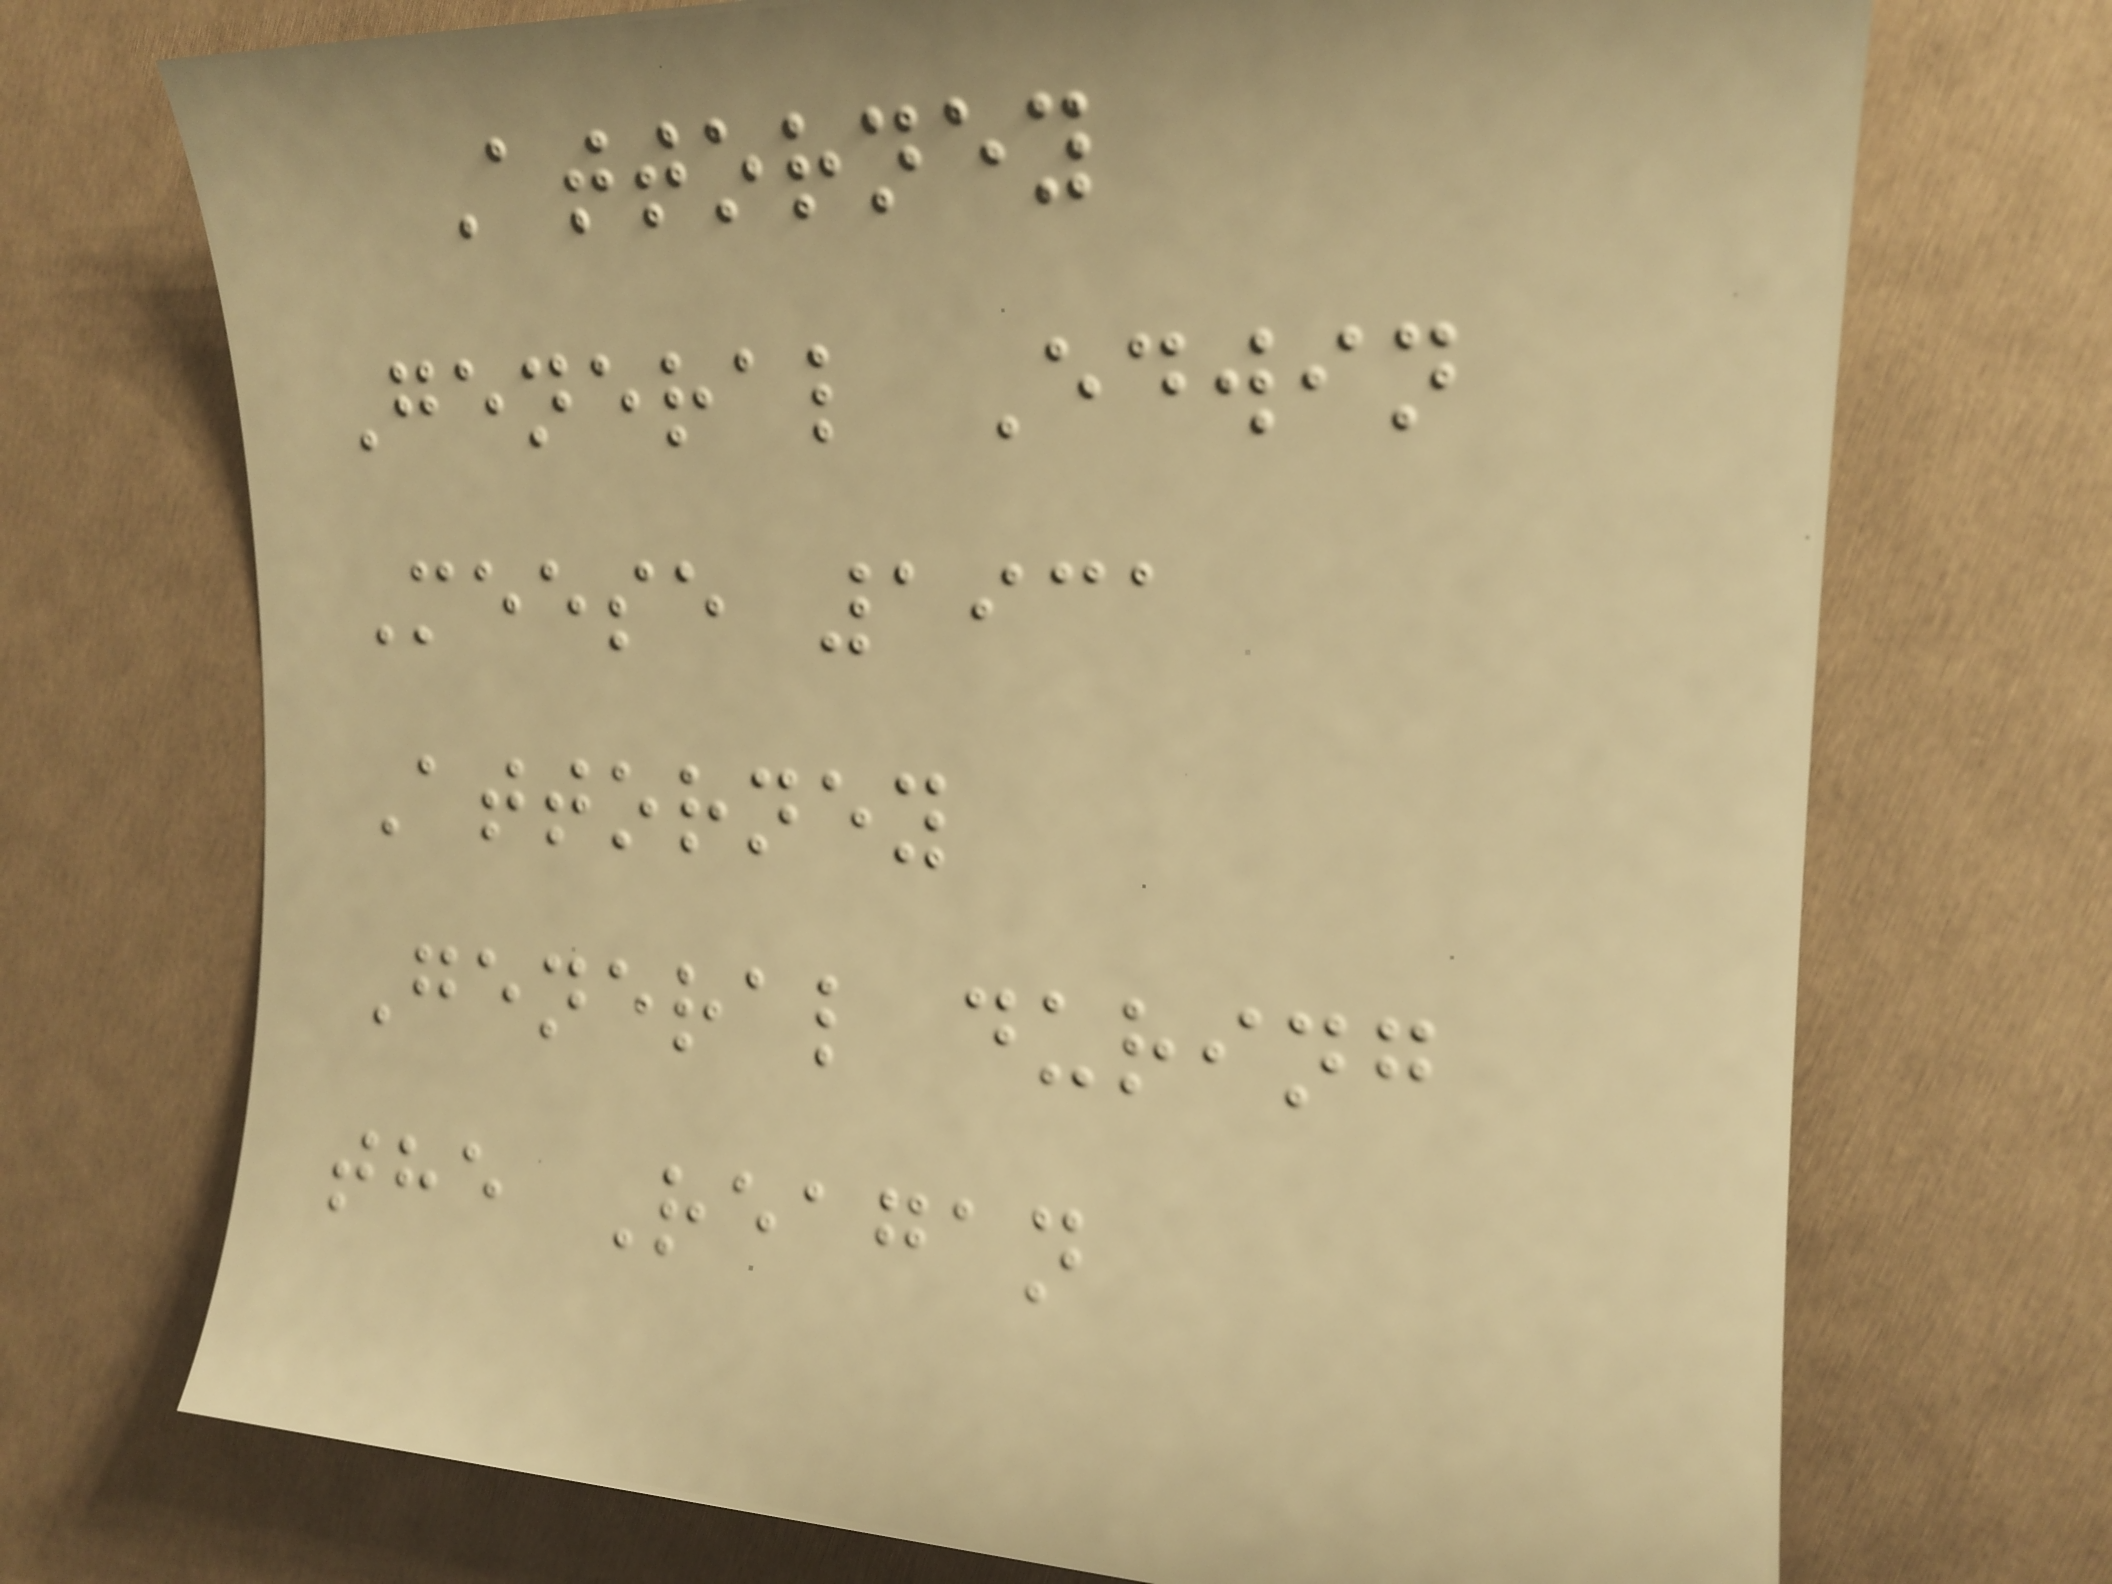Attorney
General Edwin
Meese 1931
Attorney
General during
the Reagan
